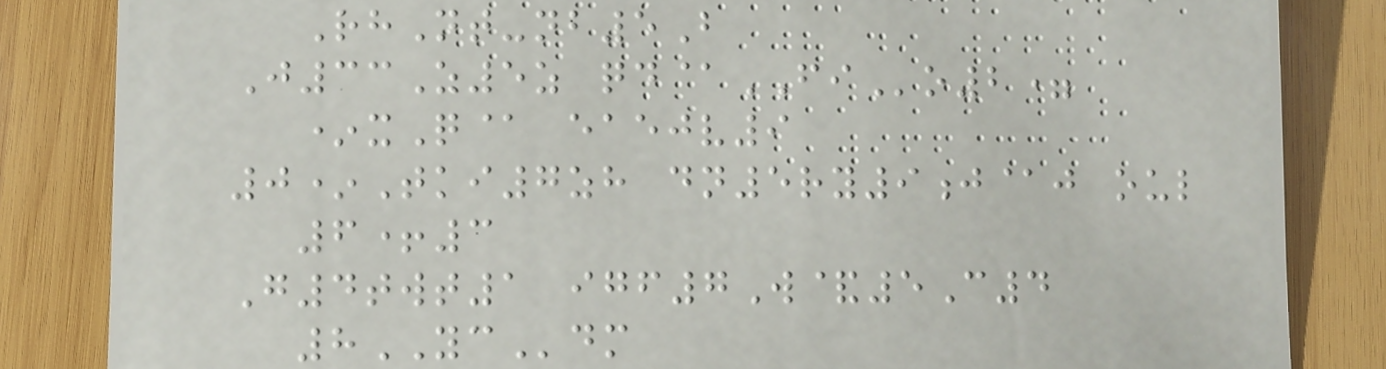RhNt-nb5B
J33Z5z qd@FIo2=
*xQ@ eaejv9
0*Tki7zh dn5ry9j@j oul
6+3
G4twt1 igf7W&5C4
8YCdm
